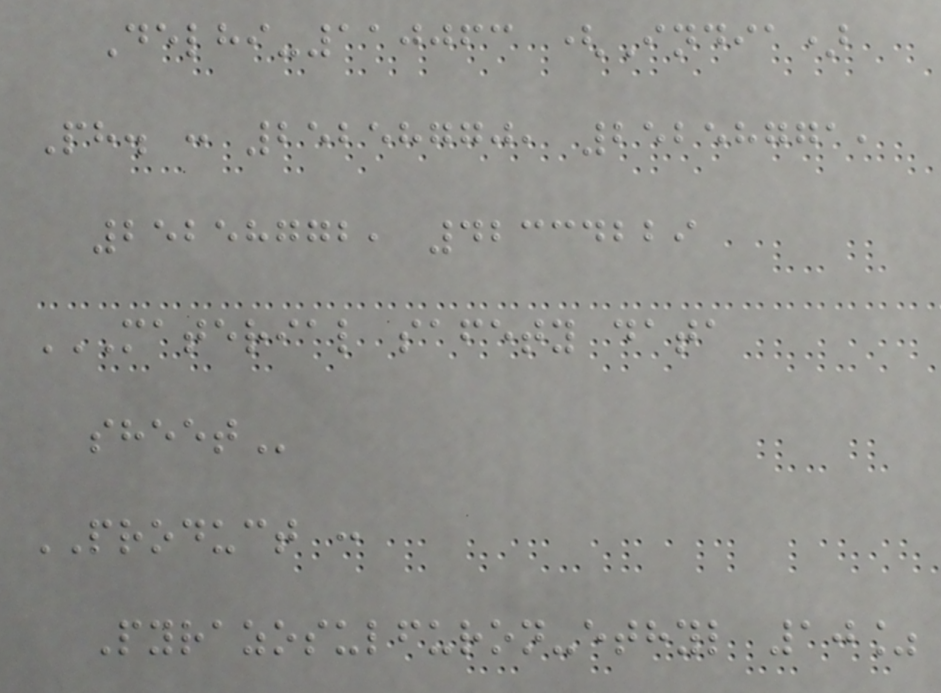Delhi-110063 (India)
Ph. : 25258770, 25258771,
25258772, 42334229
MATERIAL SAFETY DATA
SHEET
PRODUCT :
Pyrazosulfuron-ethyl 10%
